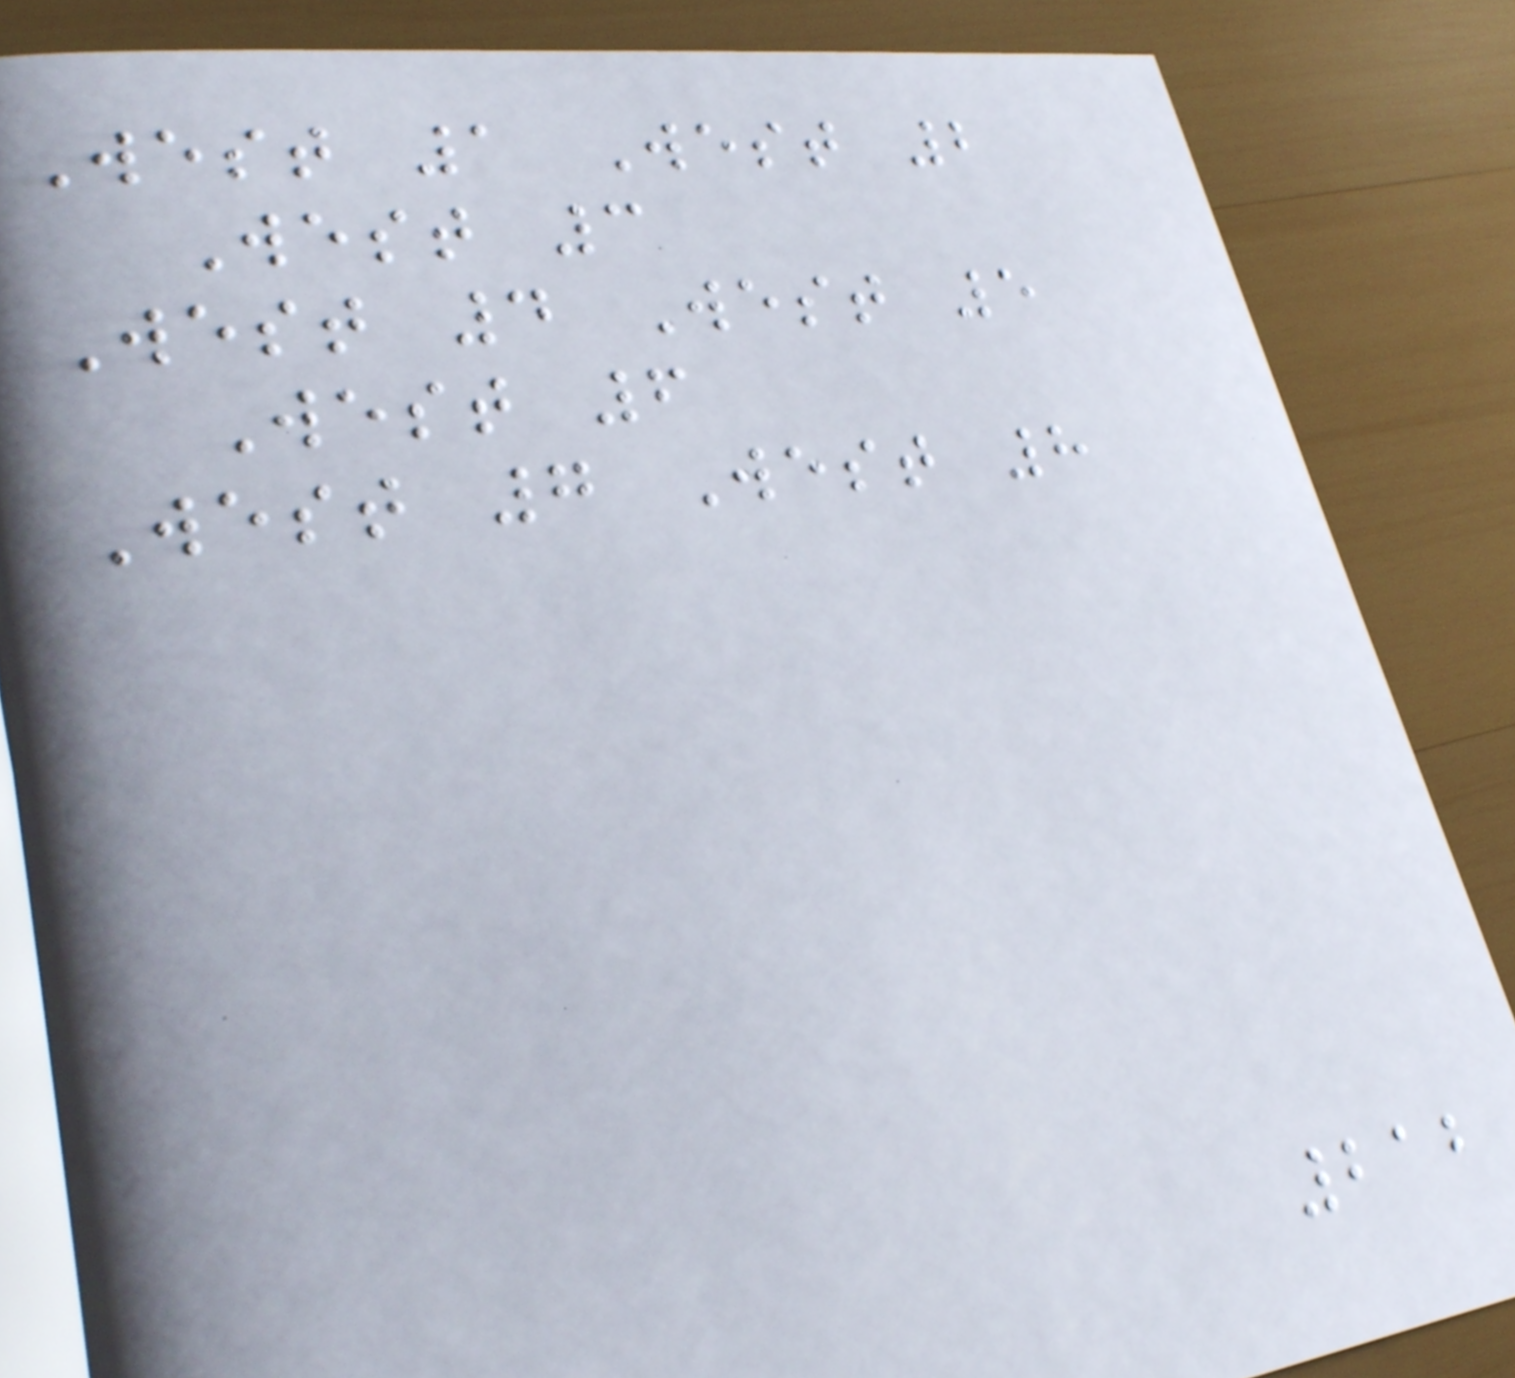West 1 West 2
West 3
West 4 West 5
West 6
West 7 West 8
212
